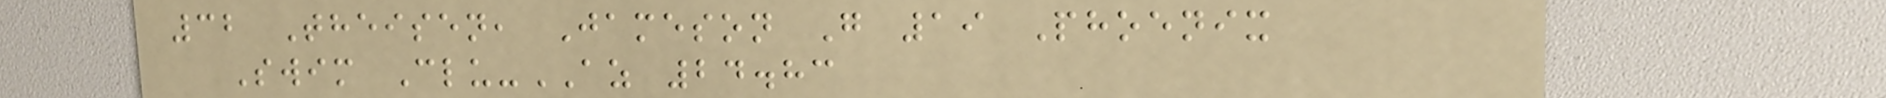32 Theisen, Jameson G 19 Phoenix
Swim Clu-AZ 24.83
